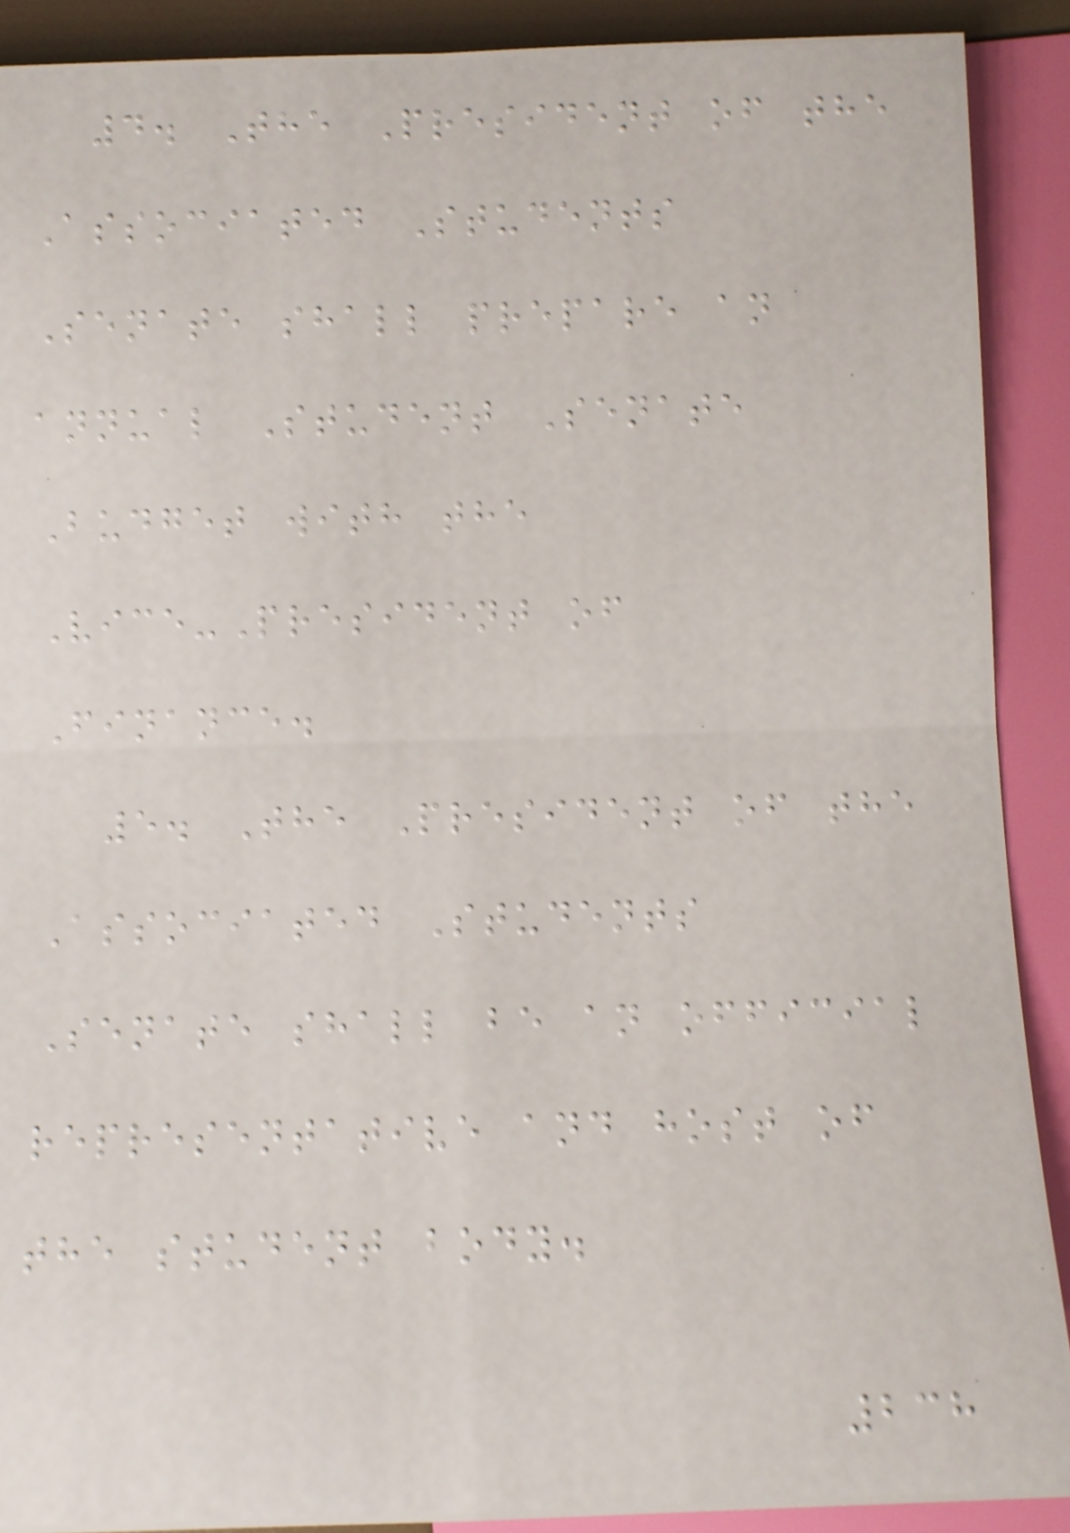4. The President of the
Associated Students
Senate shall prepare an
annual Student Senate
Budget with the
Vice-President of
Finance.
5. The President of the
Associated Students
Senate shall be an official
representative and host of
the student body.
238
